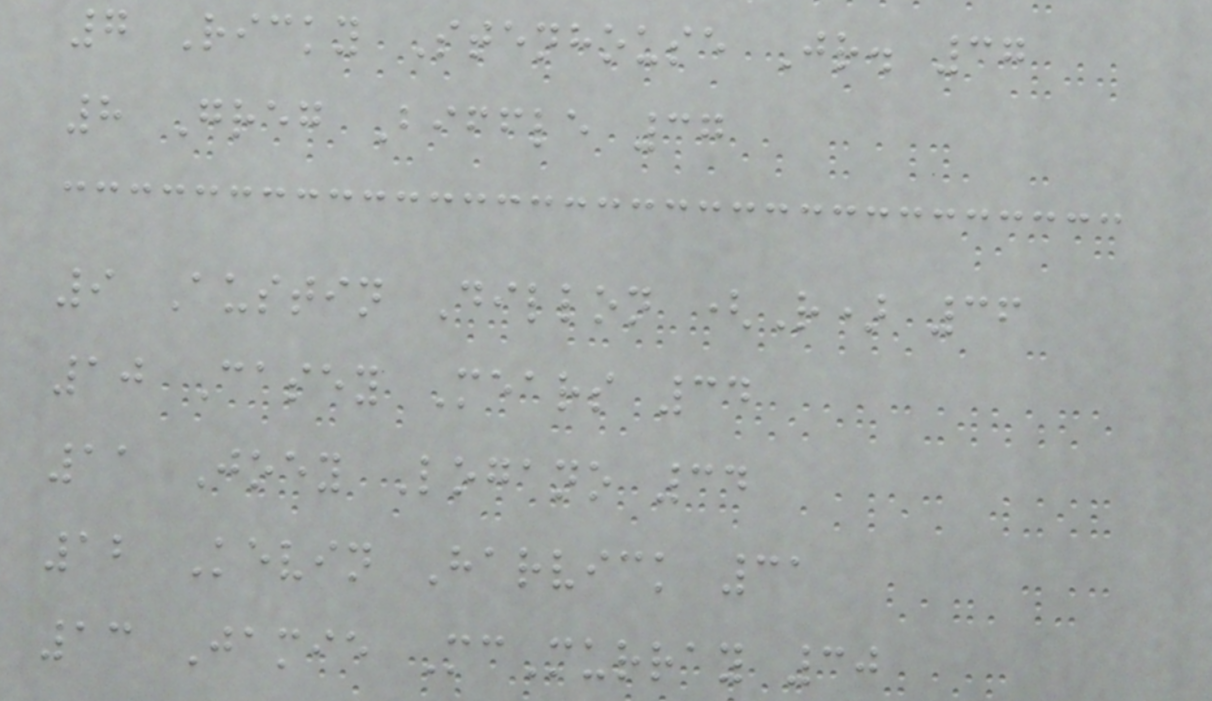7 Ricky Stenhouse Jr. 37
8 Greg Biffle 37
9 Austin Dillon (R) 36
10 Casey Mears 34
11 Joey Logano 34
12 Kevin Harvick 31
13 Jamie McMurray 30
